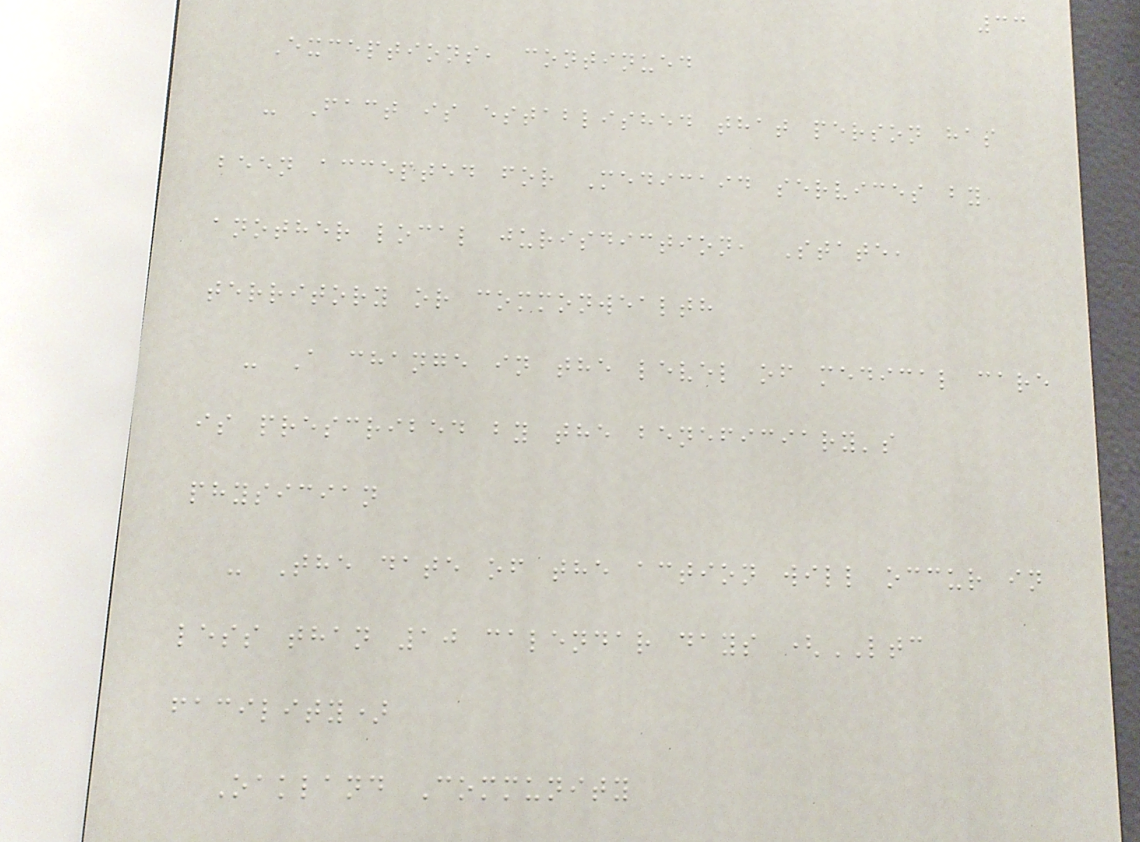33
Exceptions, continued
- Fact is established that person has
been accepted for Medicaid services by
another local jurisdiction, State,
territory or commonwealth
- A change in the level of medical care
is prescribed by the beneficiary's
physician
- The date of the action will occur in
less than 10 calendar days (LTC
facility)
Oakland Community
